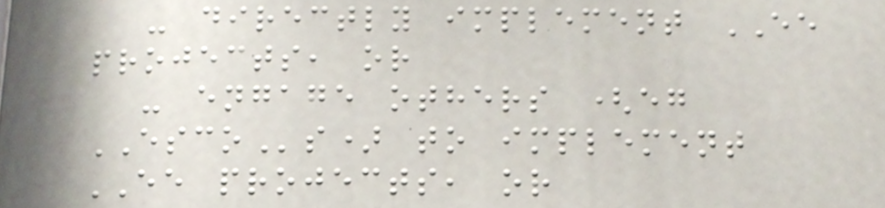- directly implement EE
projects, or
- engage others (eg
ESCOs) to implement
EE projects, or
